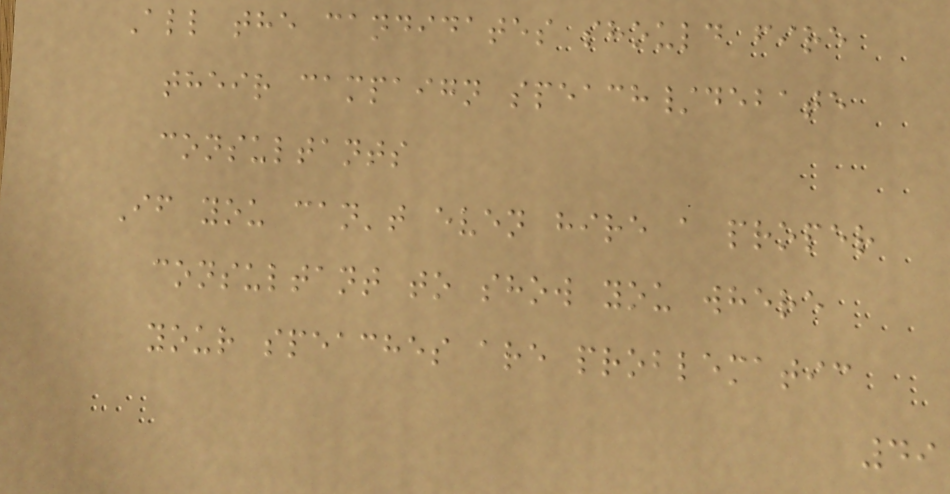All the candidates should fire
their campaign speach/debate
consultants
If you can't even hire a proper
consultant to show you where
your speaches are problematic
49
